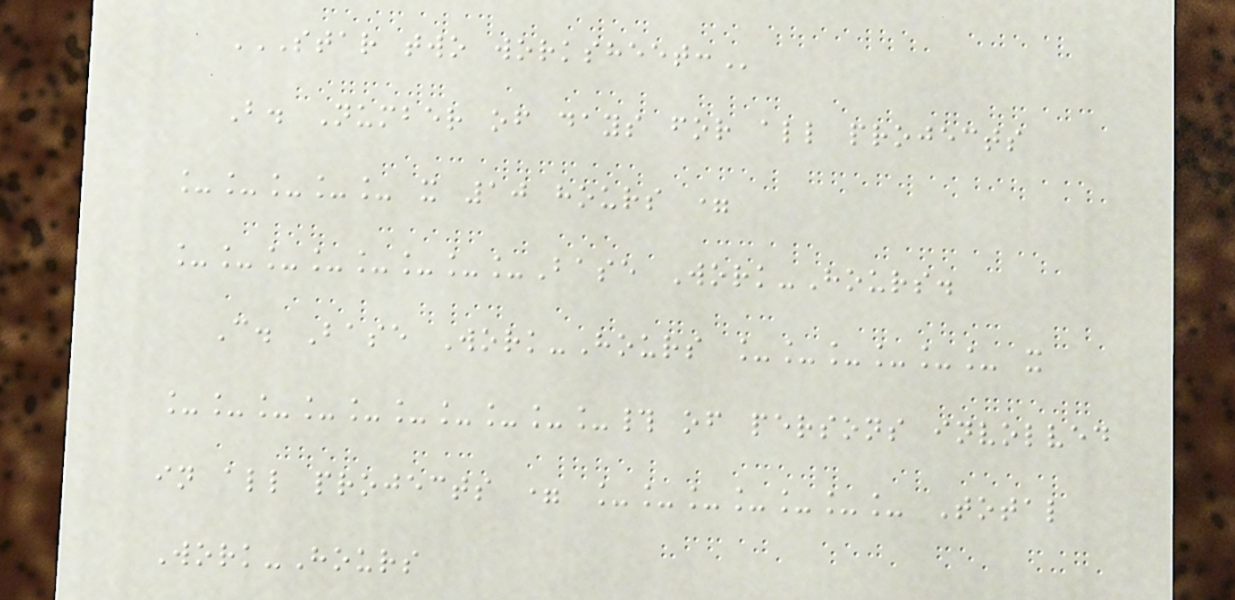STAR TWO WORKSHEET:
B. Number of days for all projects
_____ x 10 hours =
________Base Work-Hours.
C. Base Work-Hours ______ x
__________# of persons involved
in all projects = _______ Total
Work-Hours
